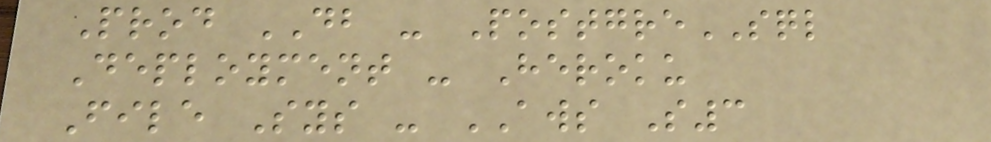Prod DB - PostgreSQL
Deployment - Heroku
File Sys - AWS S3
